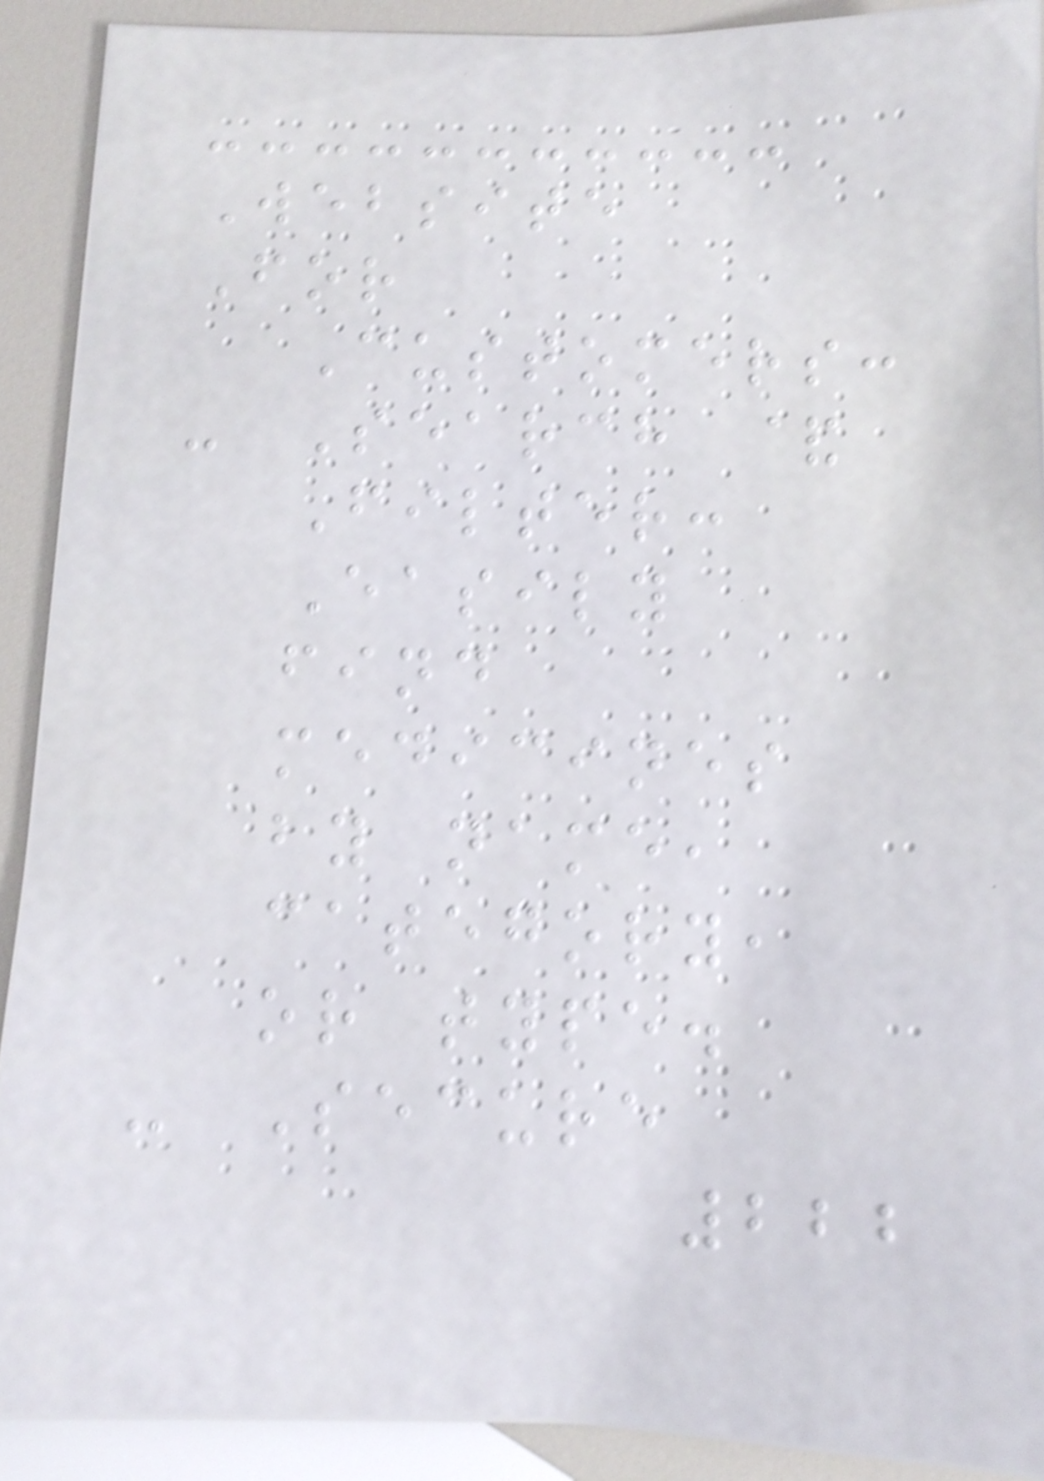Website
For
Customers:
- Search &
Filter:
Easily
find
medicines
by name,
category,
or type.
- Secure
222
